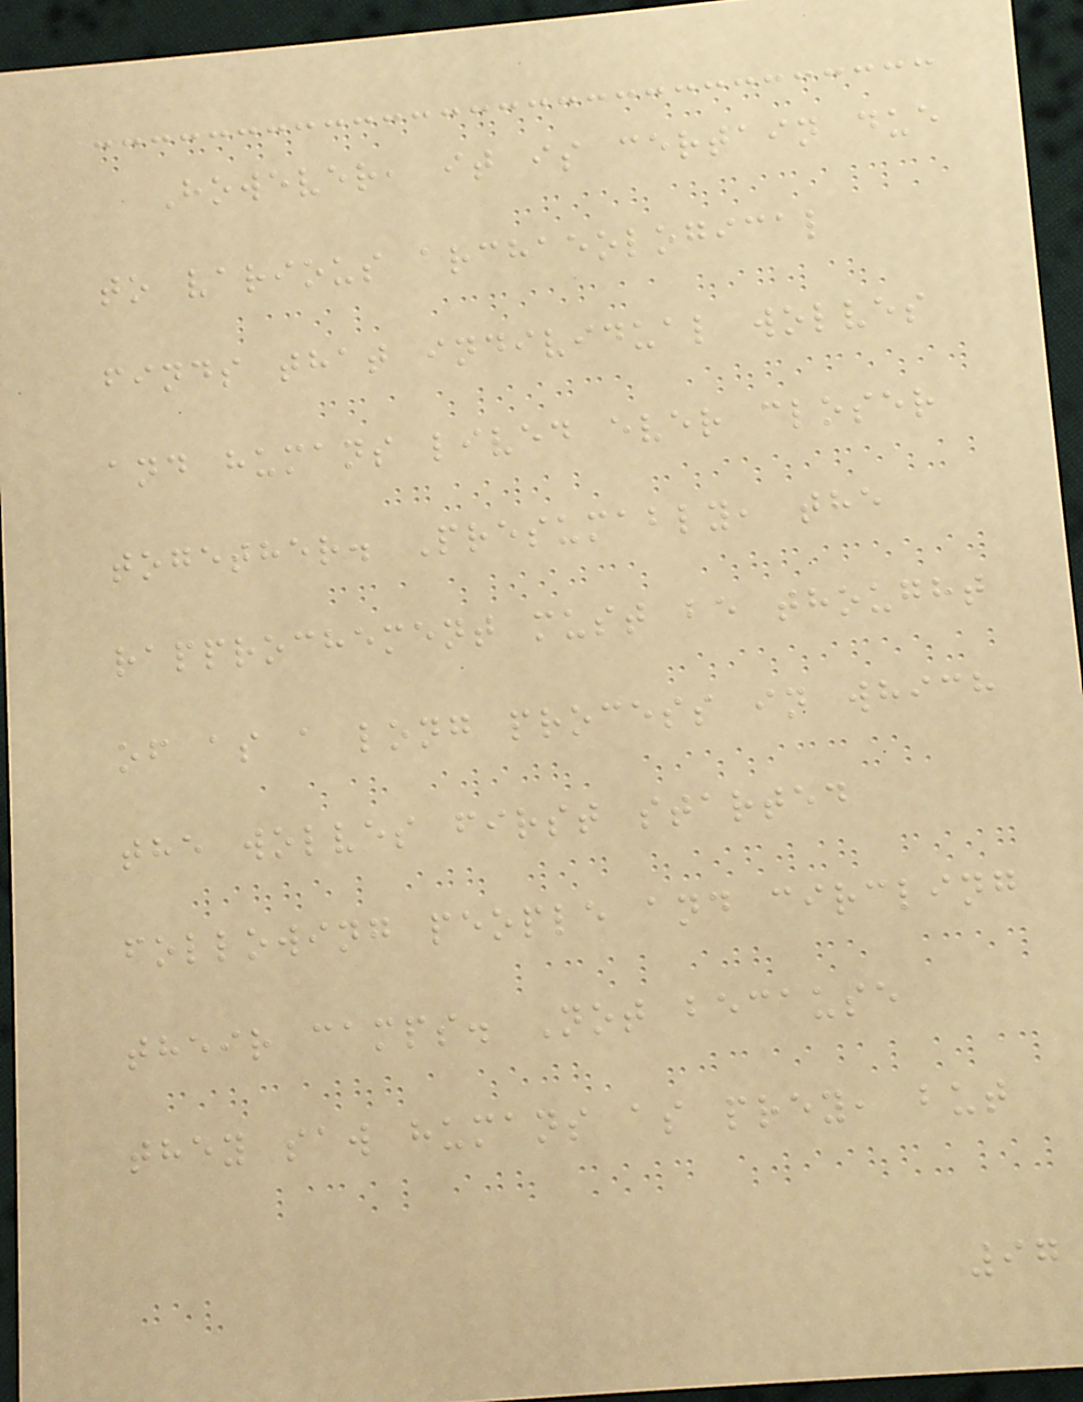However, it is certain due
to various archaeological
finds that individual wolves
and humans lived ever closer
together. Presumably, the
rapprochement must be thought
of as a long process in which
the wolves first started
following people and circling
their camps. Not because
they saw humans as prey, but
97
